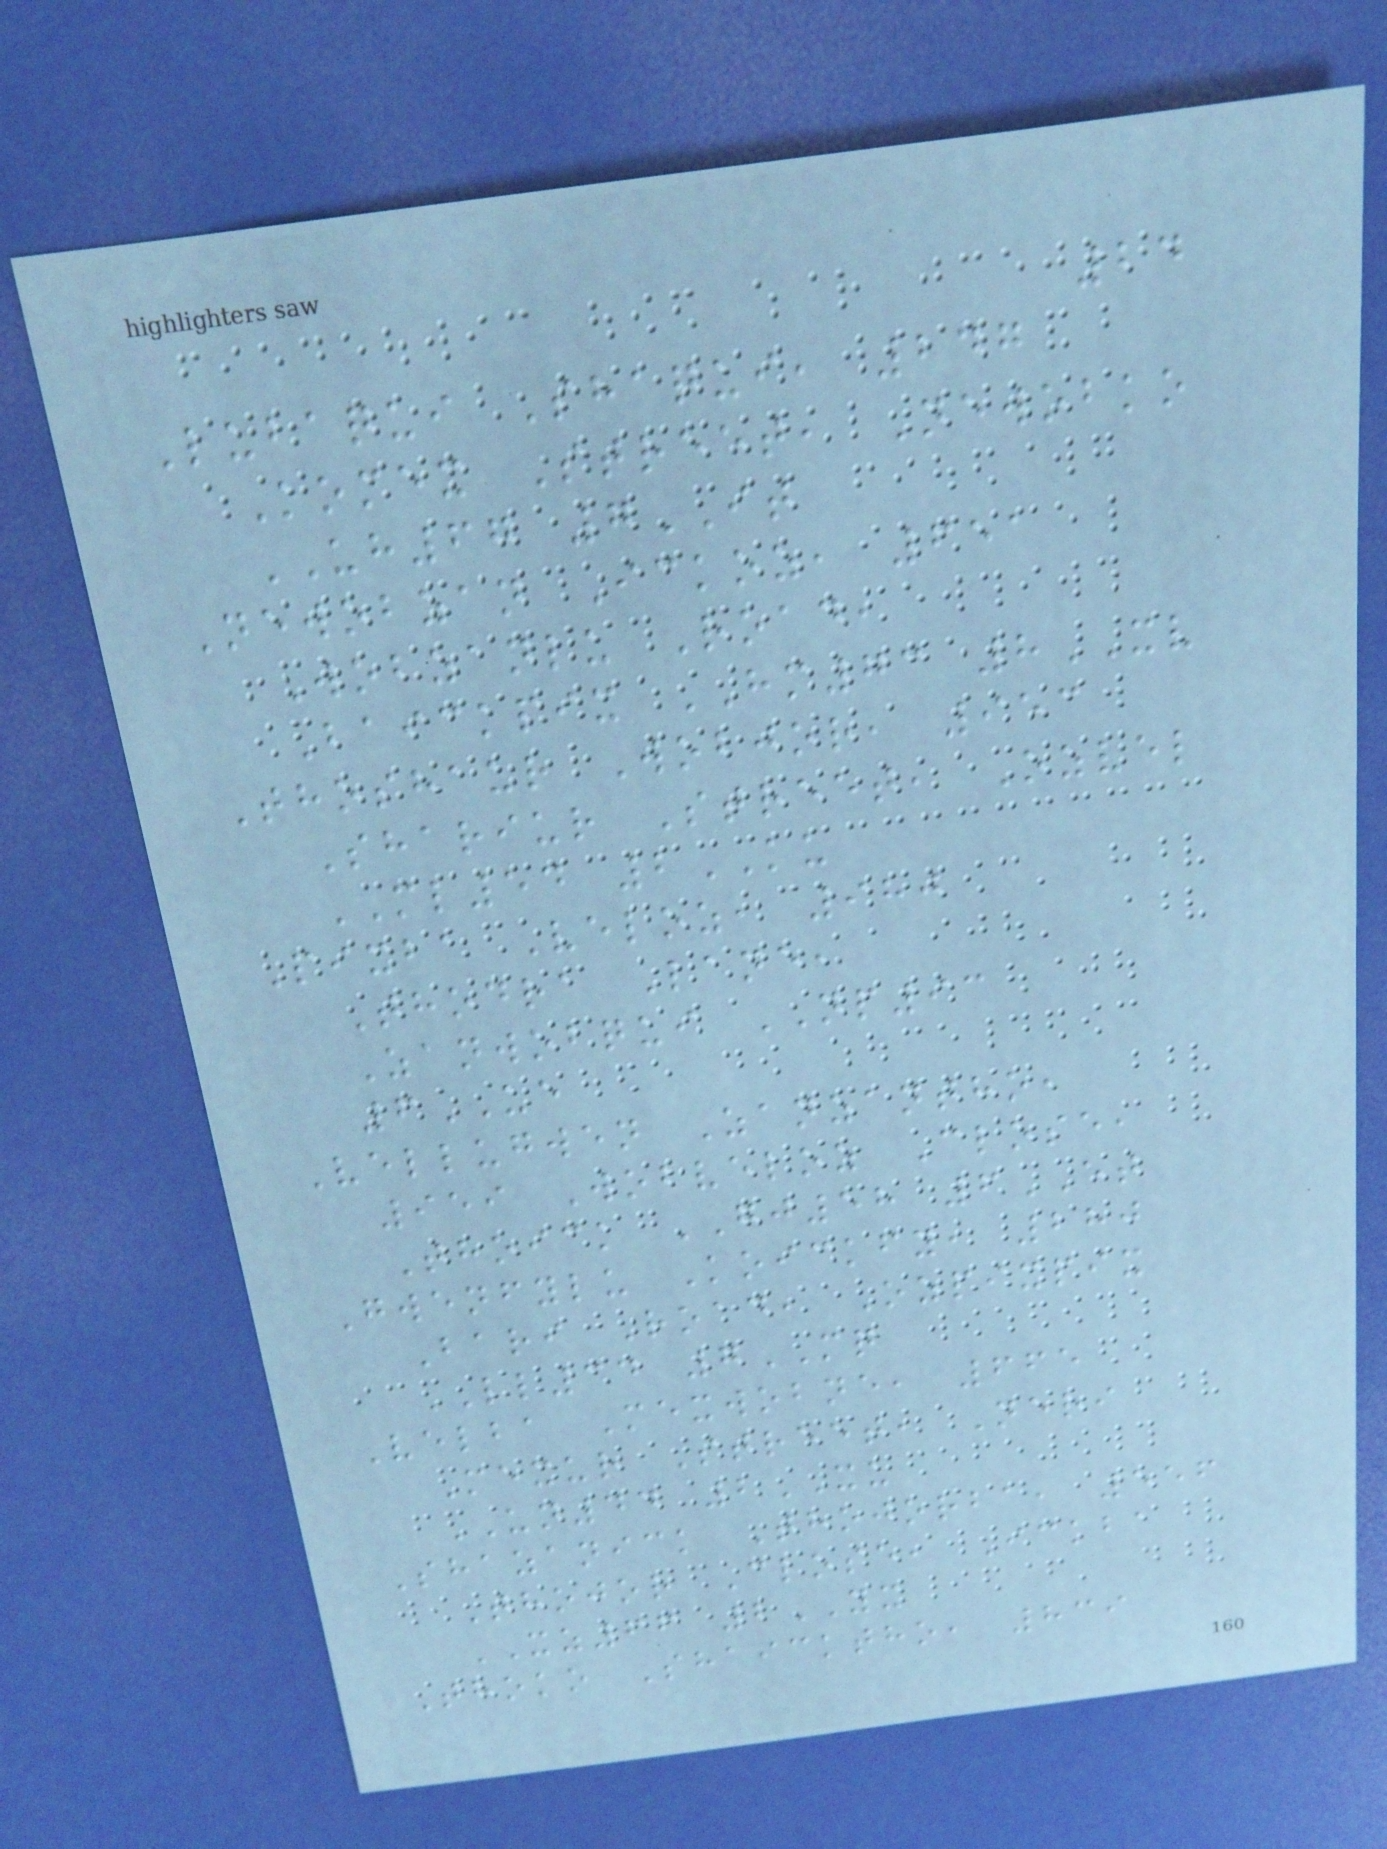24
Lubaqui Shaqui, 247
Komex Street, Newobko
UH67 7IT
Newobzan Ickoz, 651
Wobzanlu Road,
Baickpix HM73 8XV
Thoshaur Wobjor, 953
Shariur Street, Ozvel
ML54 2KU
Pixba Veloz, 980
Thodra Lane,
Zanwobqui NP93
6UE
Vellugwen Zanzantho,
959 Wobveloz Close,
Thoick GJ58 6ET
Gwenfylu Koickfy, 280
Bari Road, Ozpixpix
LL34 7MQ
Velba Mexwobne, 665
Mexur Street, Neri
UN44 2XU
Shazanick Thojorba, 556
Thojor Close, Ickba
XZ66 2YX
Thoko Shaicktho, 839
